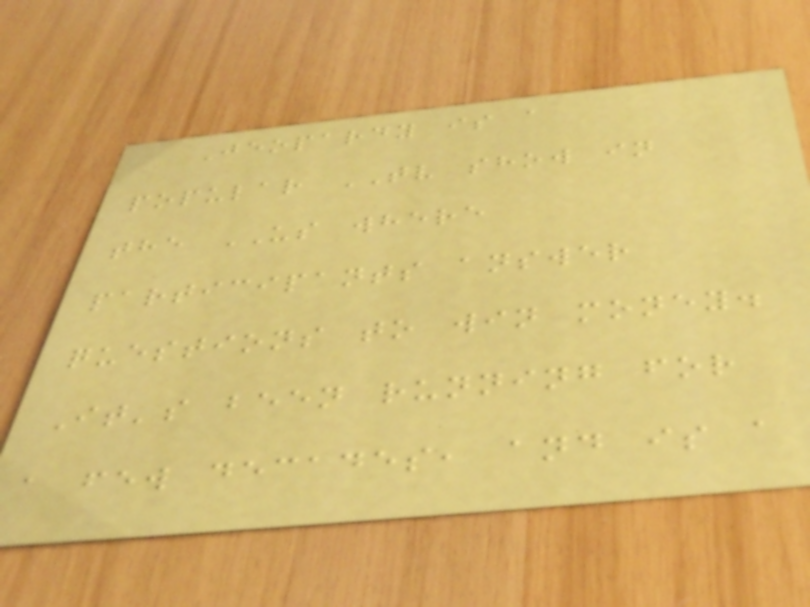Jeopardy is a
popular TV show in
the US where
participants answer
questions to win money.
It's been running for
a few decades, and is a
